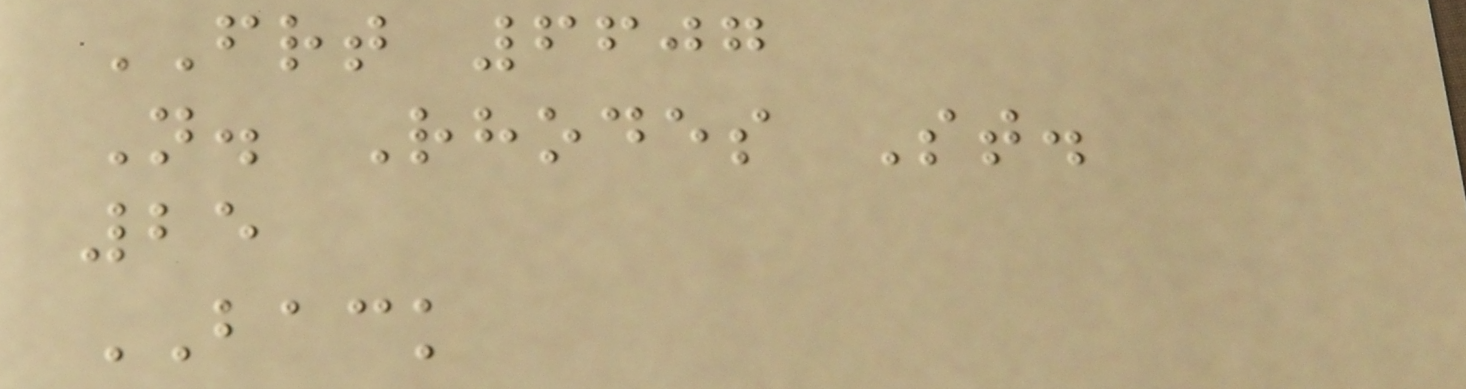FRT 6607
N. Rhodes St.
25
BACK
